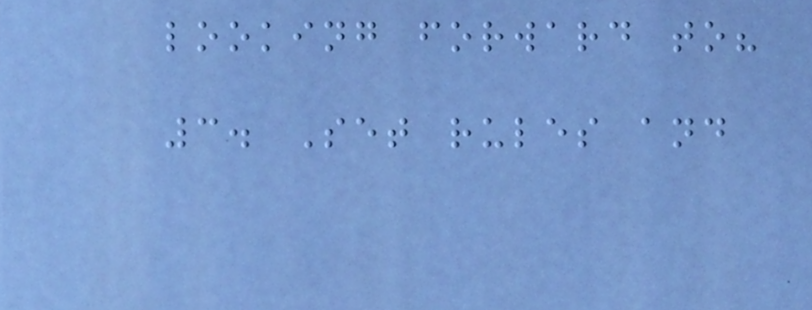looking forward to?
3. Set rules and
